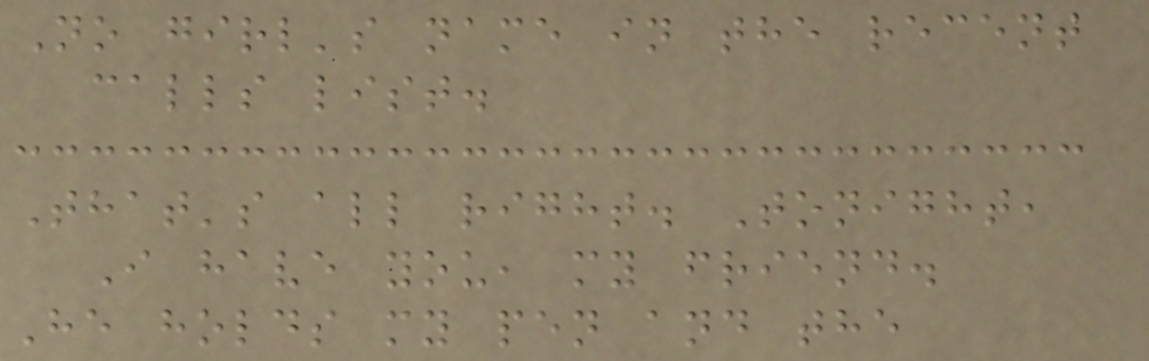No girl's name in the recent
calls list.
That's all right. Tonight,
I have you, my friend.
He holds my pen and the
